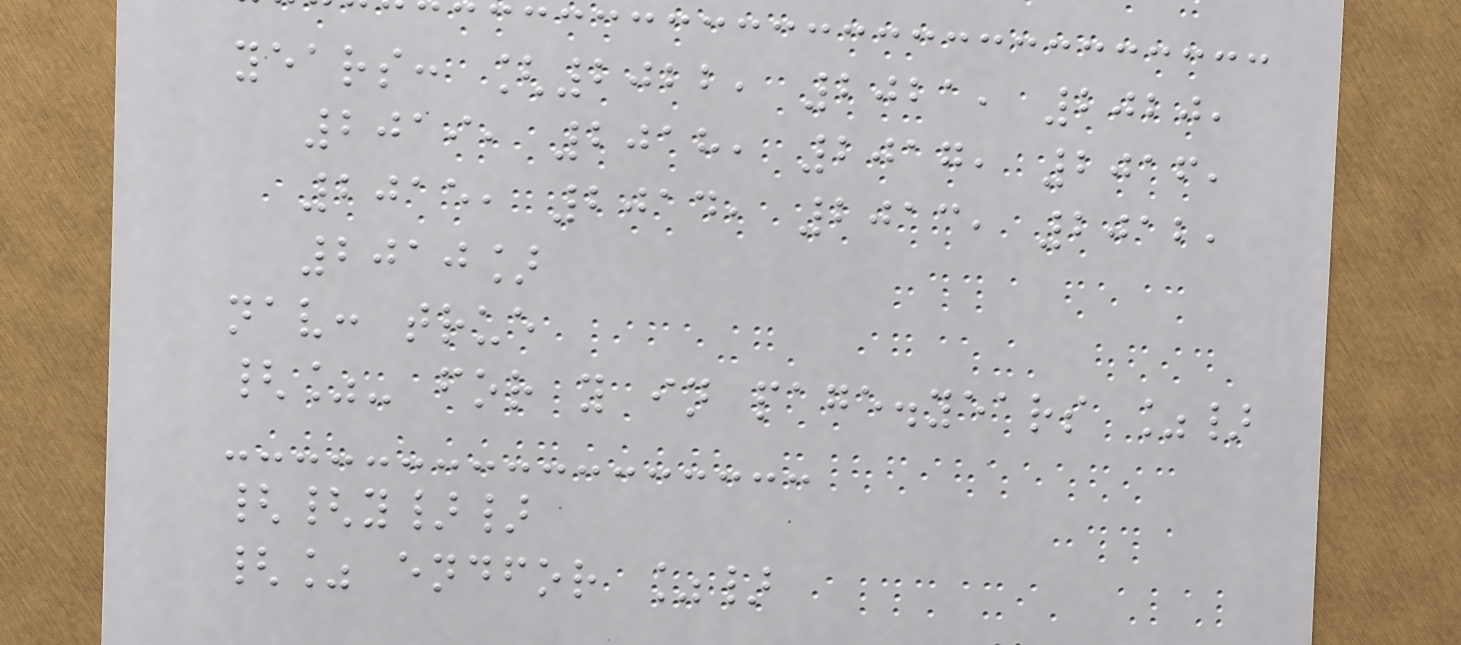years: [2022, 2021, 2020,
2019, 2018, 2017, 2016,
2015, 2014, 2013, 2012,
2010]
nav: true
{%- for y in page.years %}
{{y}}
{% endfor %}
